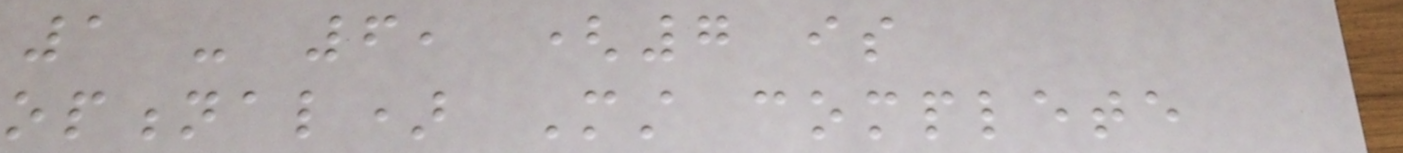1 - 6, (7 is
optional) Must complete
